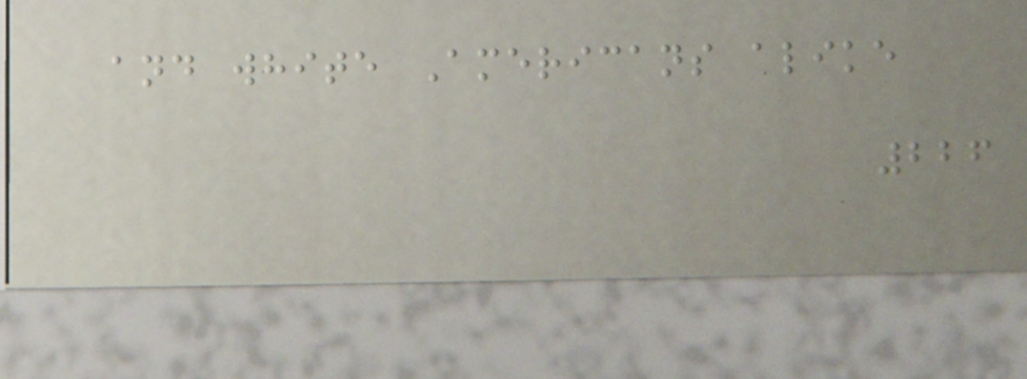and white Americans alike
226
